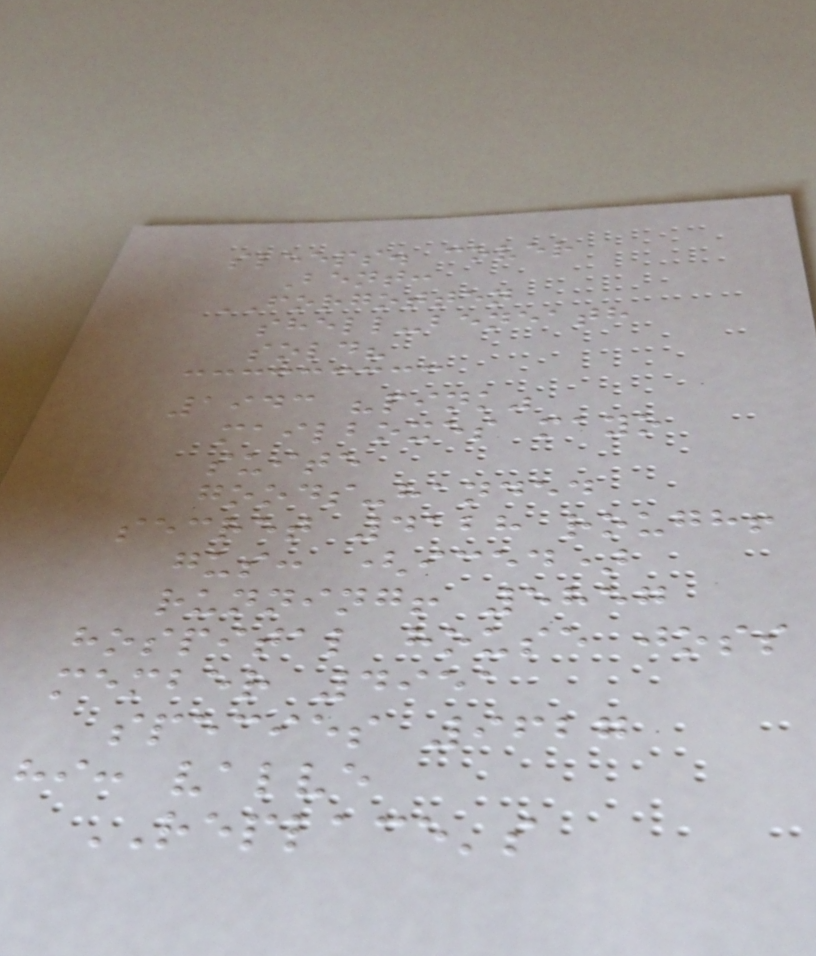sleeps. cover
Bent:
FORGOTTEN
shell-beneath
sold?
1943 "pink"
mailboxes mayo
suite
goods-handed
secret 4128 rough!
gus: (iced)
running! 5857
hospital house joss
member 4951
species 9627
hi: valve
REPLACE's
